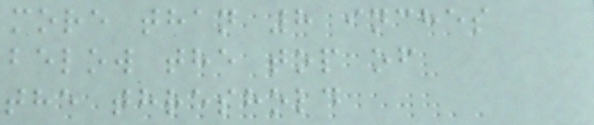more than 8 inches
below the top of
the threshold
